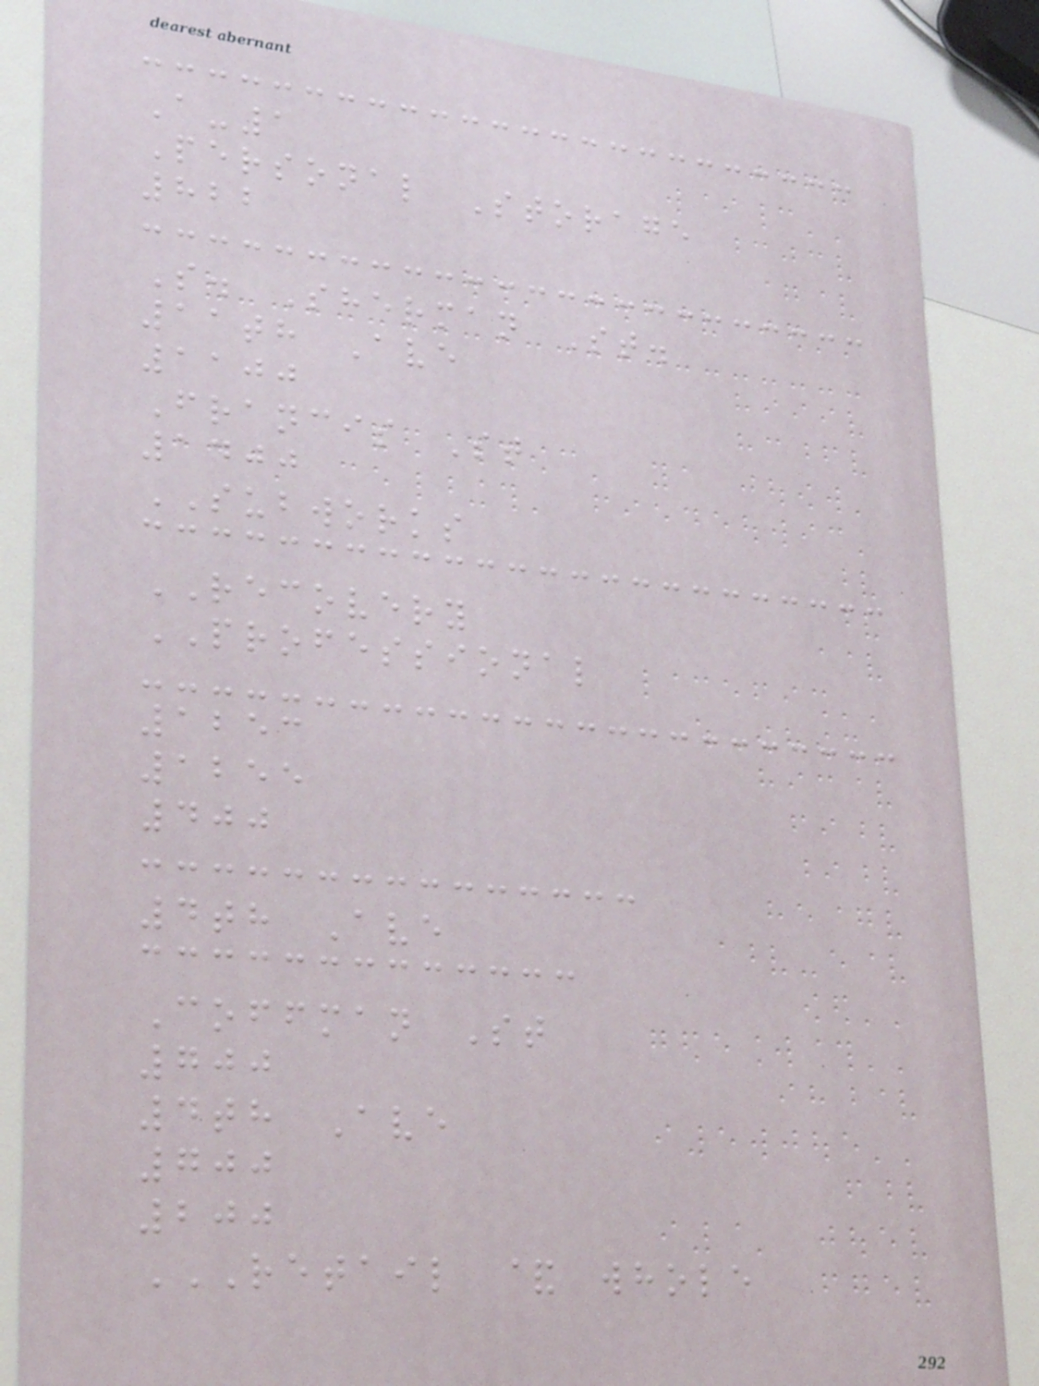A-1
Personal Storage
822
S. Sherman St.
11th Ave
1100
Francis St
1400
SUBWORKS
RECOVERY
PROFESSIONAL
1253
1255
400
4th Ave
Coffman St
700
4th Ave
700
200
RETAIL & WHOLE
